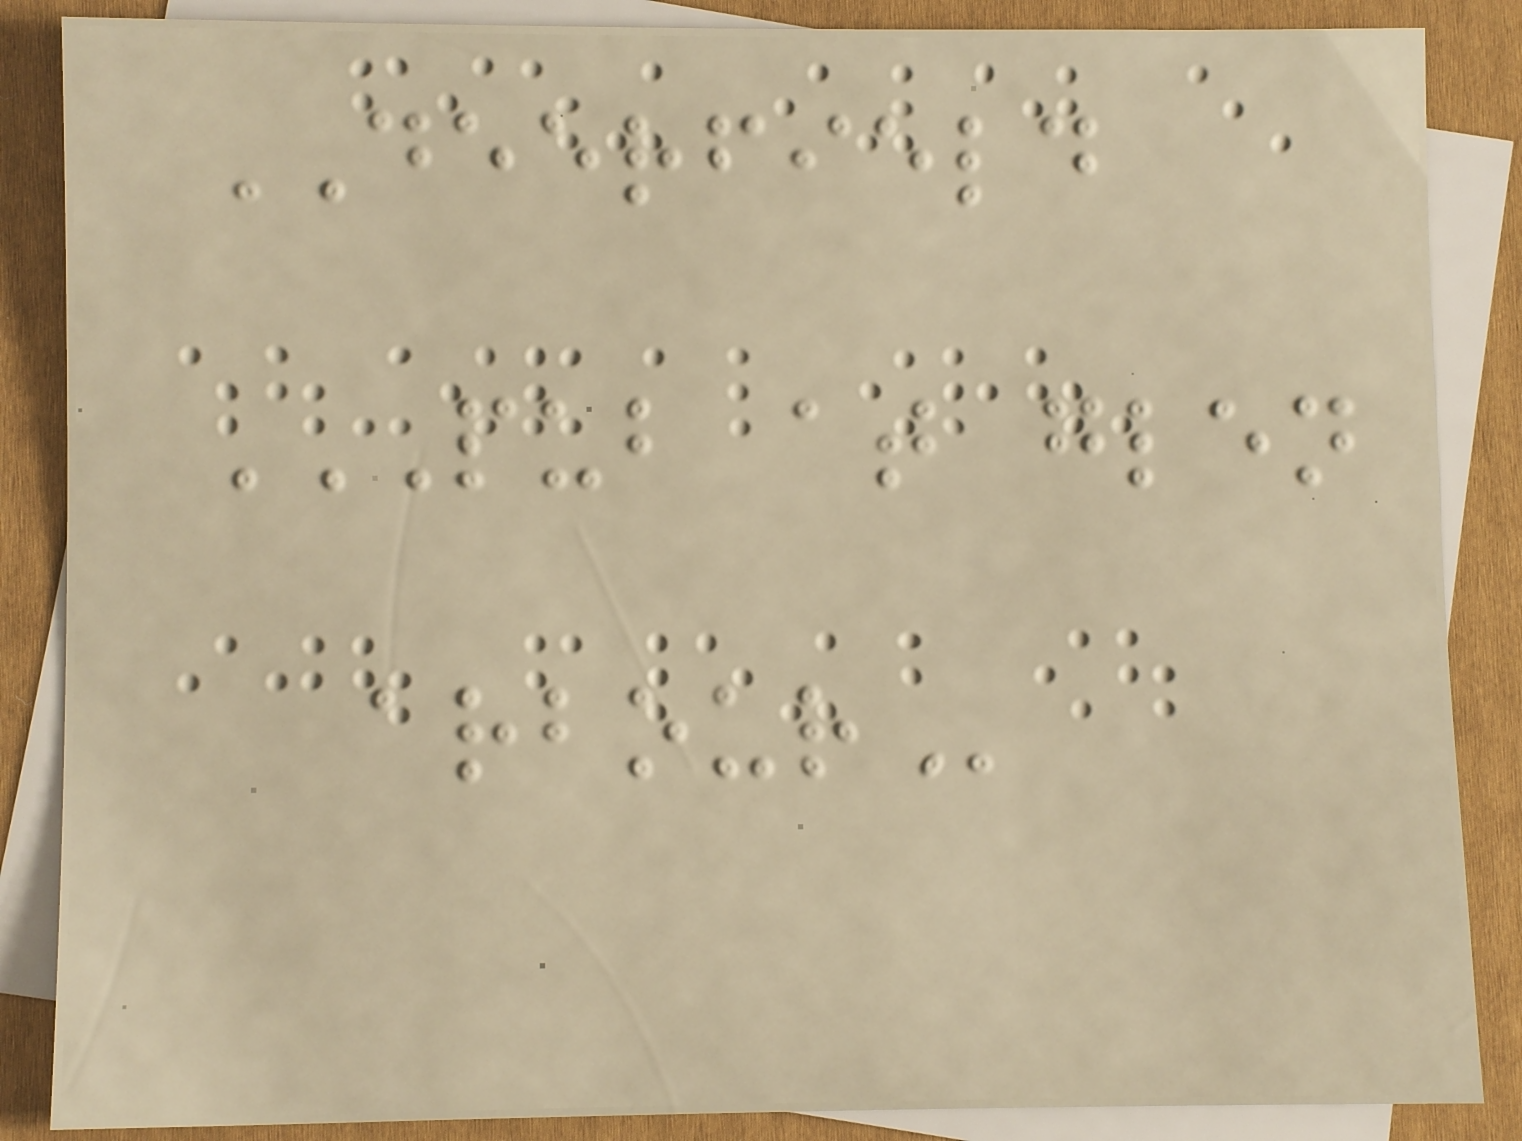DEERFIELD
PUB AT GLEN
ARBOUR
